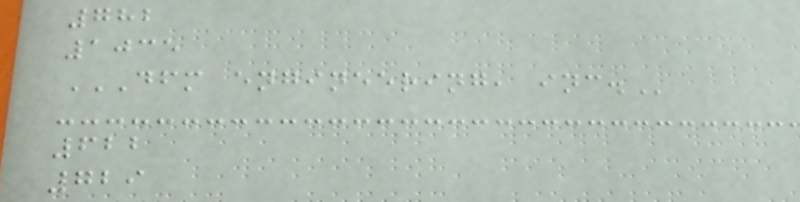782
1035
DFM ENGINEERING, INC.
622
729
